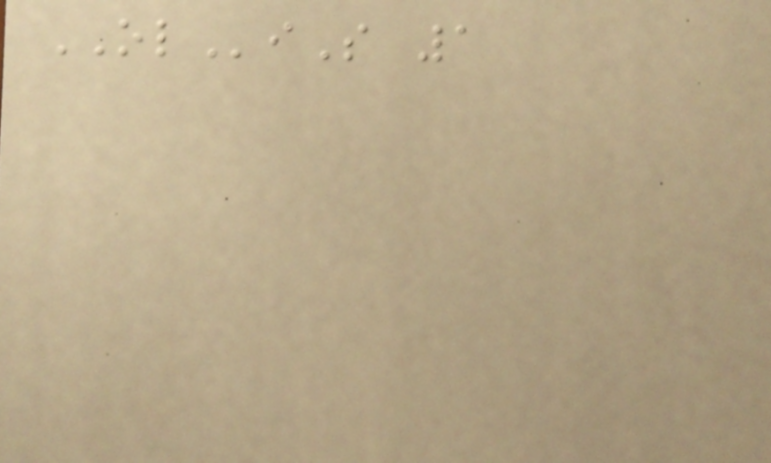OLiS 1
